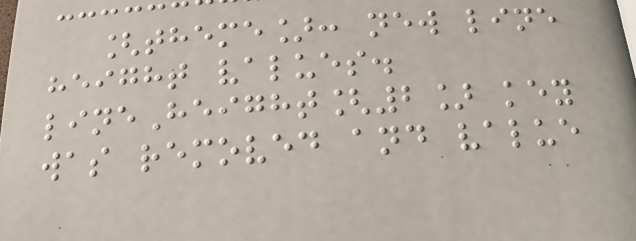[theme]: new line
height values.
lineHeight[2] key
was removed and value
